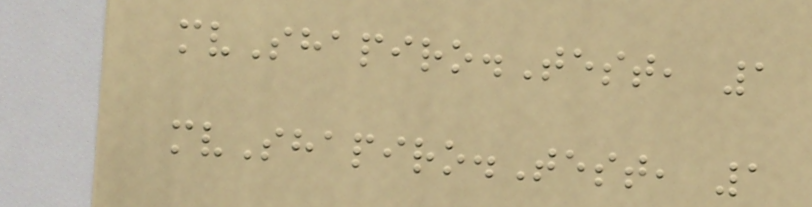mvShapiro.Test, 1
mvShapiro.Test, 1
